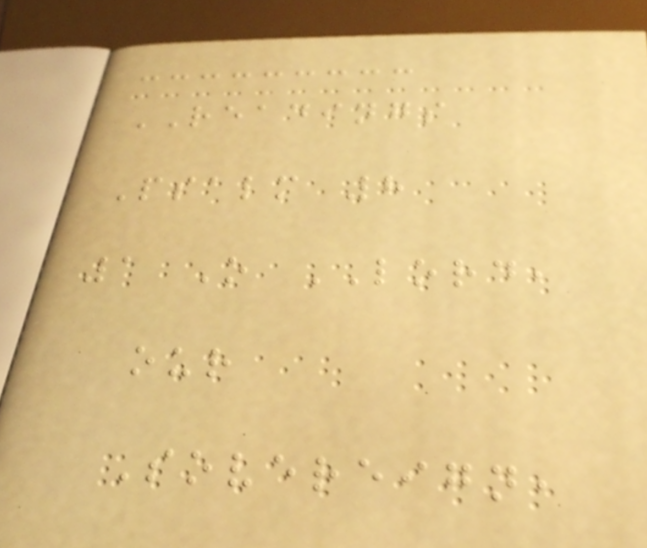READINGS
Psalm 8
1 O LORD,
our
Sovereign,
